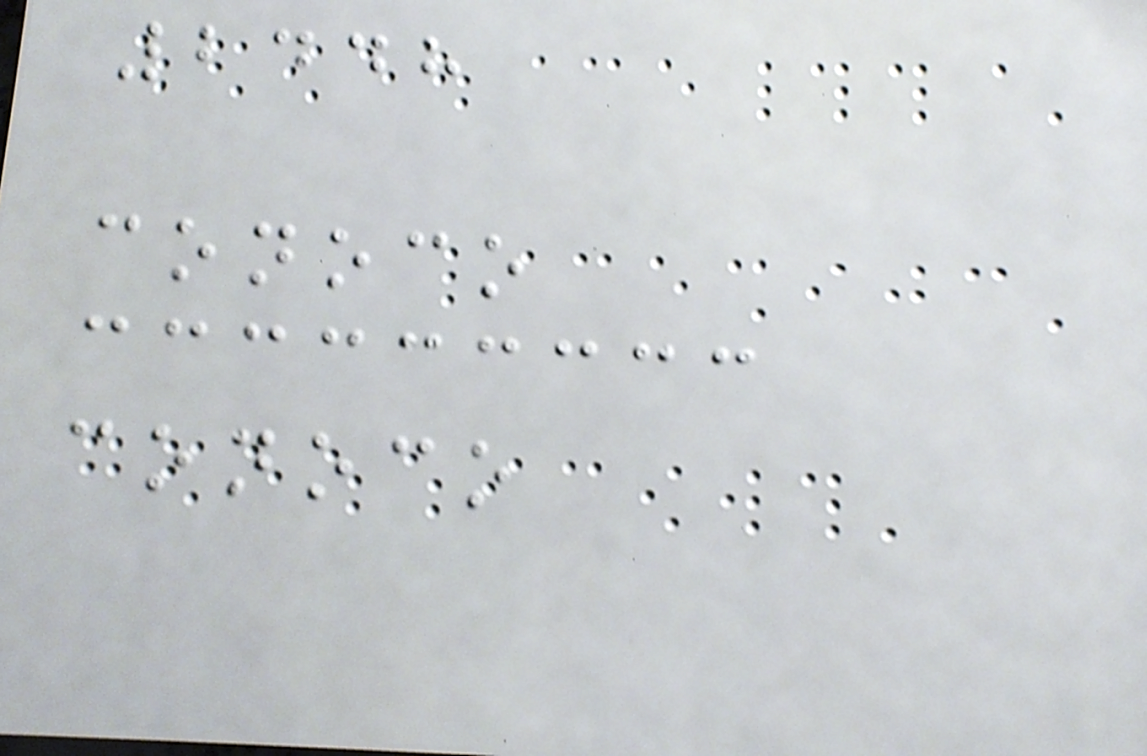2448
conoco
conoco
